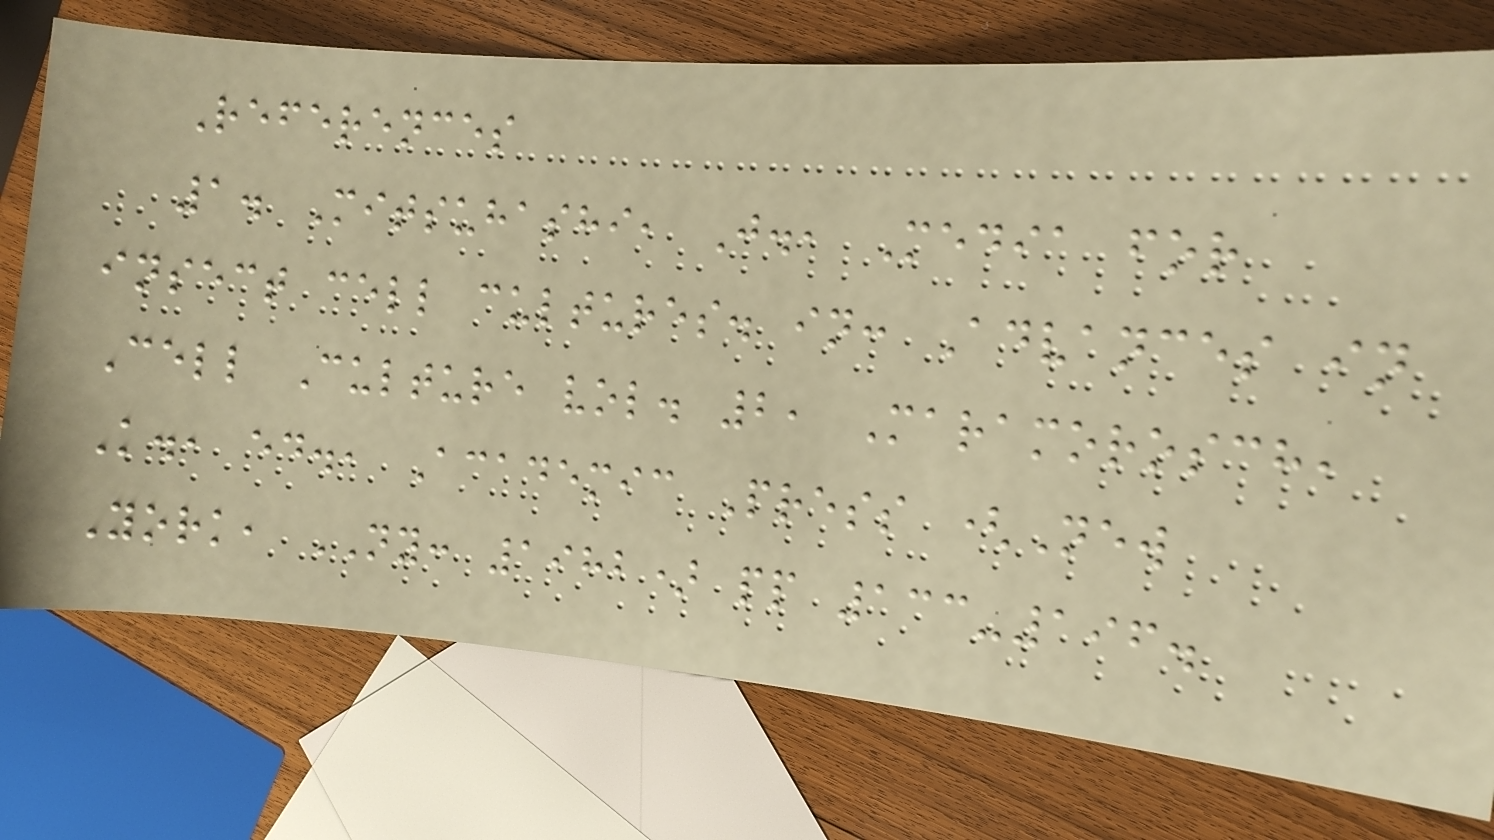References
1. Mitsuhashi, J., Media for
insect cell cultures. in: Advances in
Cell Culture vol. 2, Maramorosch,
K., ed., Academic Press (New
York, NY: 1982) pp 133-196.
